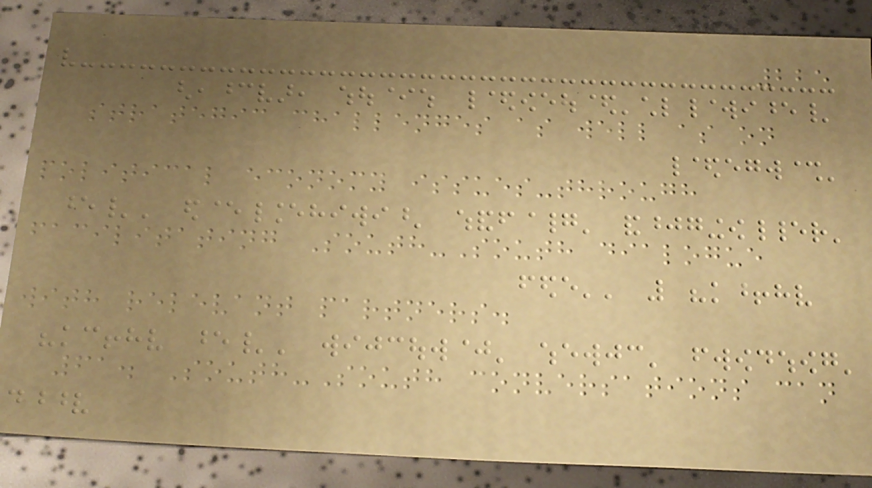225
strategic challenges as well as on
political economy issues-through
facilitating South-South dialogue
with relevant partners.
61. South-South conversations can
